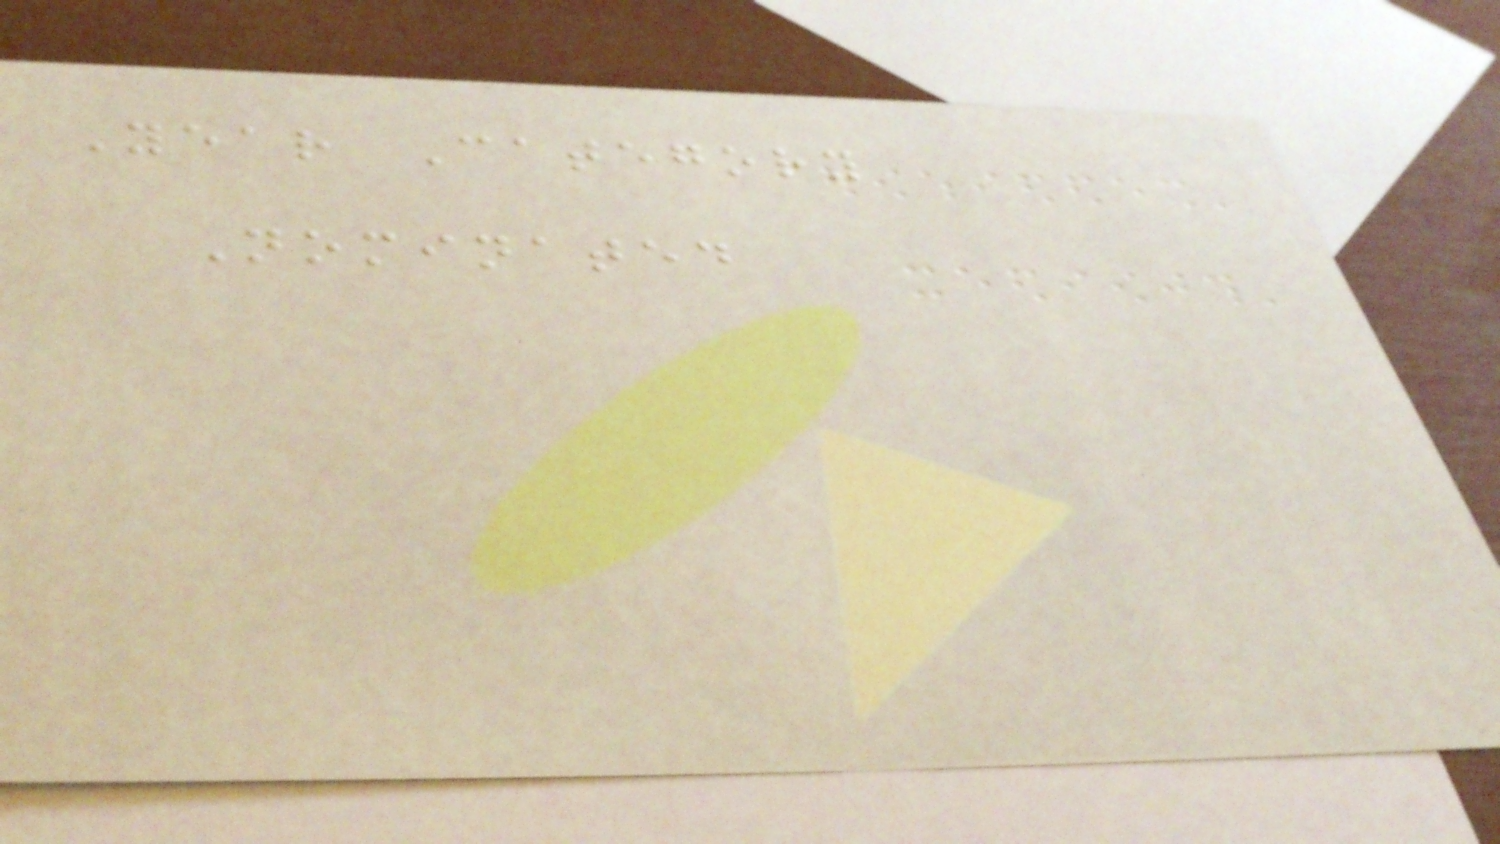Year Category
Nominated
